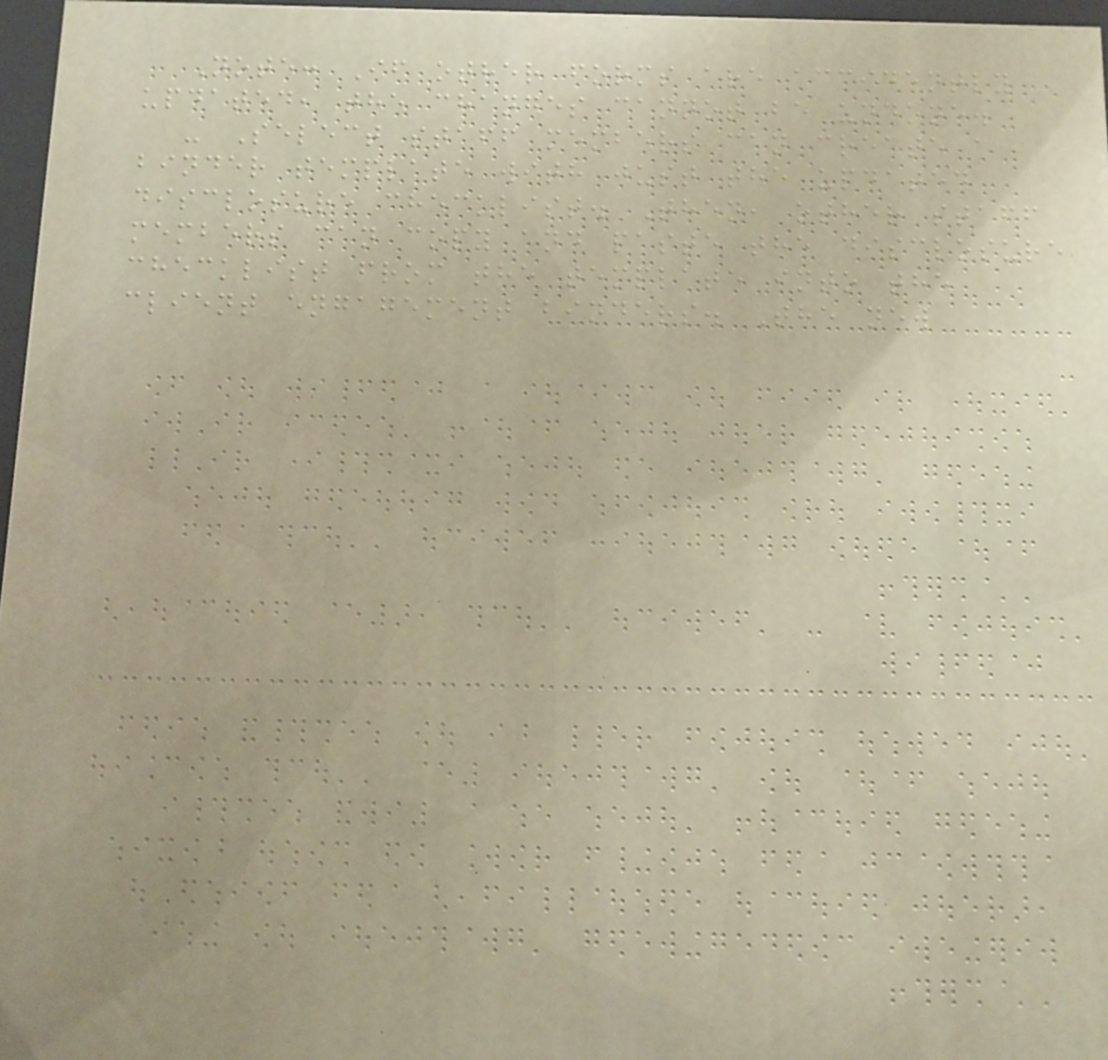Note: If other forms are accidently
updated, the changes cannot be undone.
- Select staff members can create a
binder template with just the updated
disclosure checklist. Then, other staff
members can copy and paste the disclosure
checklist from the template into the
client engagement binders. The new
